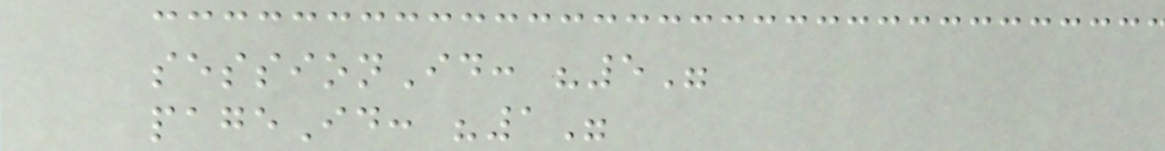sessionId: "5"
pageId: "1"
